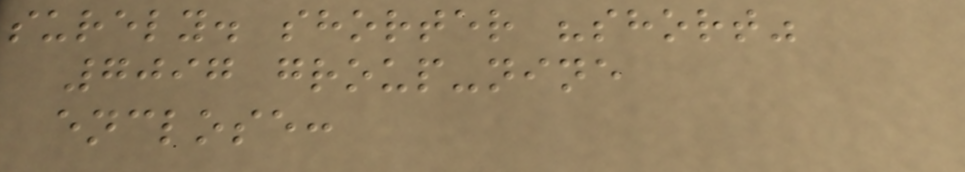surely. shorter "short"
7097 group-nine
enclose:
